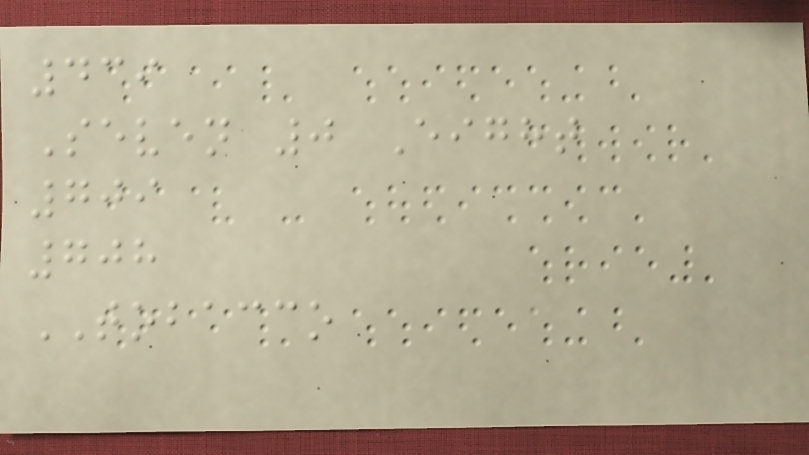439
Seven 0 Eight
709
708
TOBACCO
